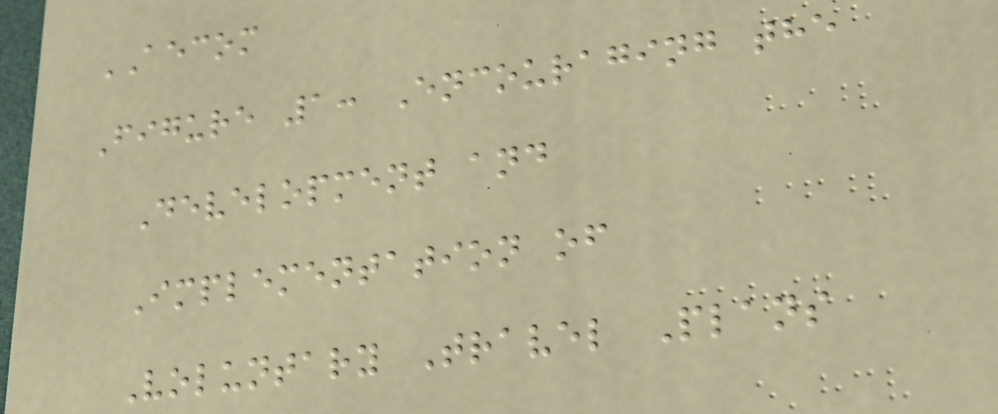AECOM
Figure 1: Encouraging the
Development and
Implementation of
Voluntary Travel Plans
